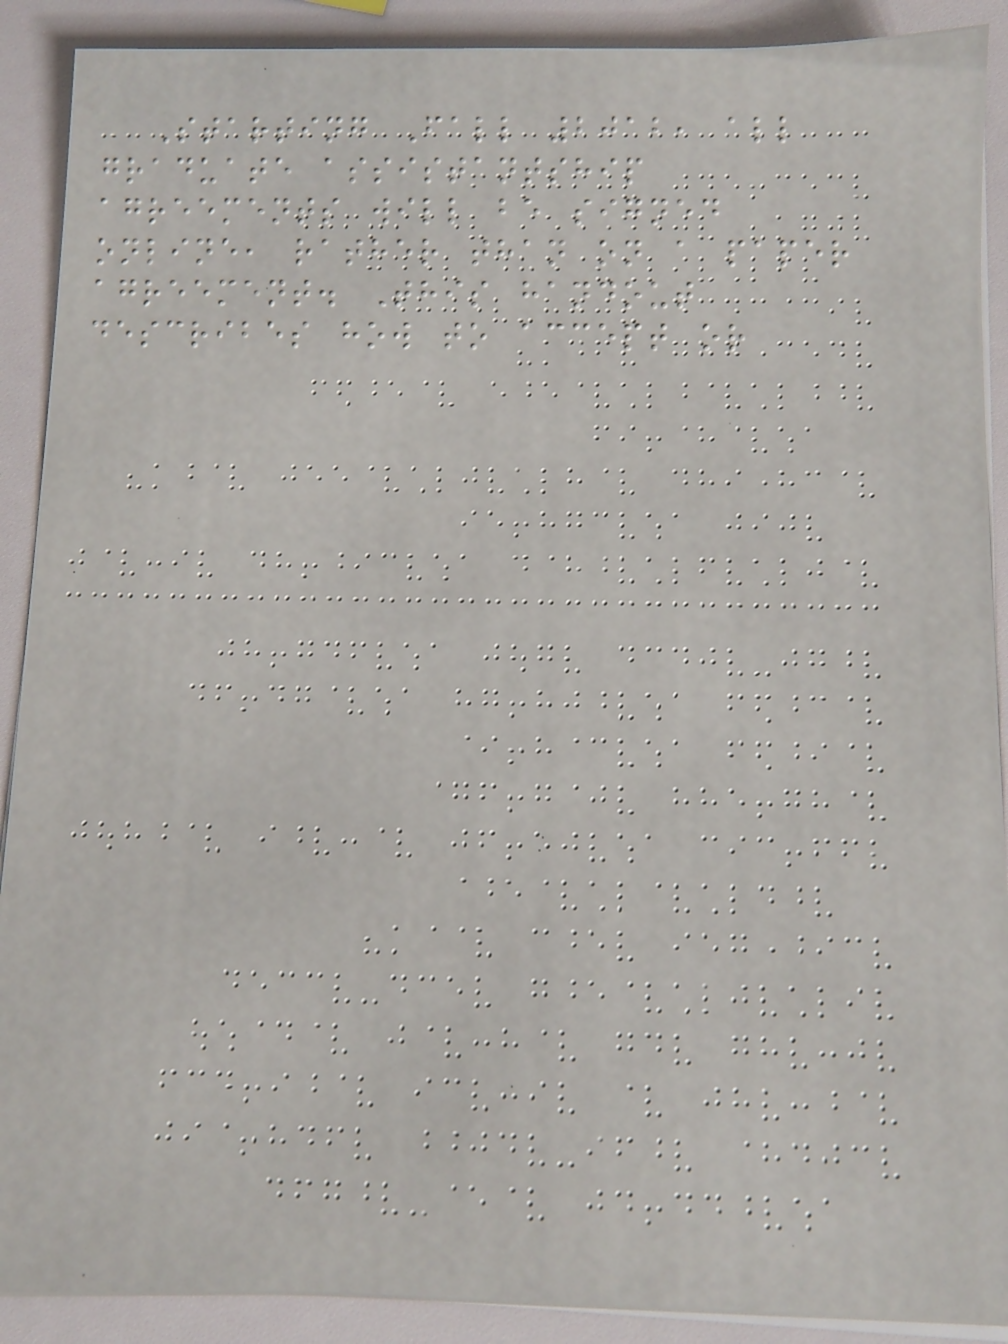Starting Fall 2012, all
graduate assistantship
agreements will be signed
online, rather than on a paper
agreement. This handout
describes how to accept or
